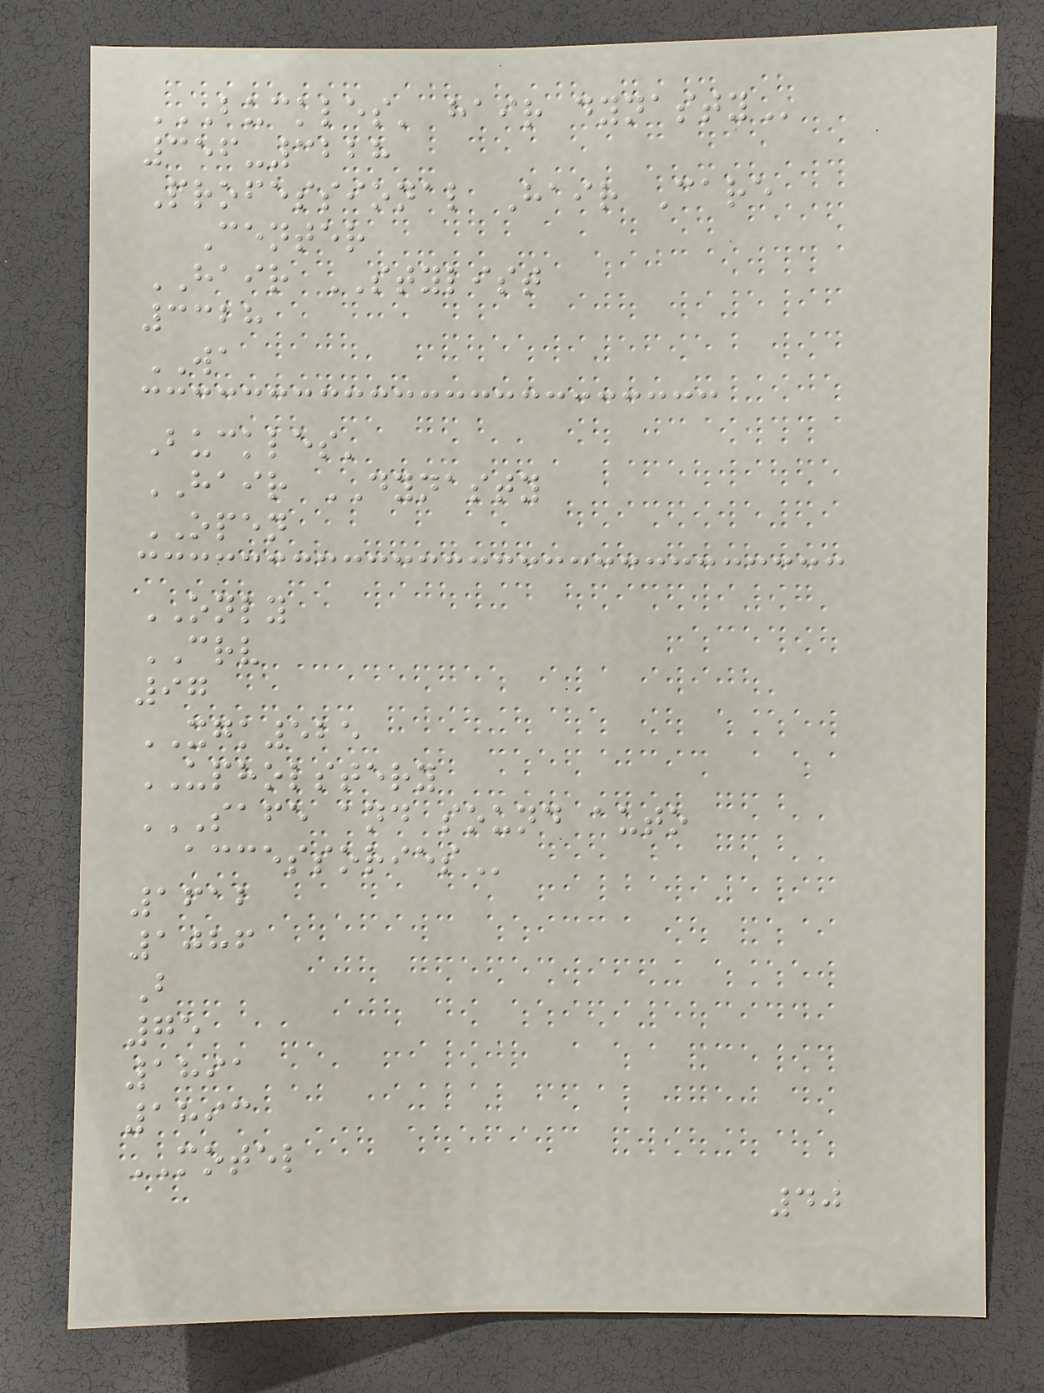BUCKLES' HAIR DYNASTY
356-3228
Professional Hair Care
Center
HAIR STYLIST
3328
WA
Buckles'
HAIR DYNASTY
OPEN
ONLY
CRV
97
XGK525
UPHOLSTERY
SAFE AND SOUND AUTO
ACCESSORIES
1612
1086
B
75
1891
1893
MOTEL
40
